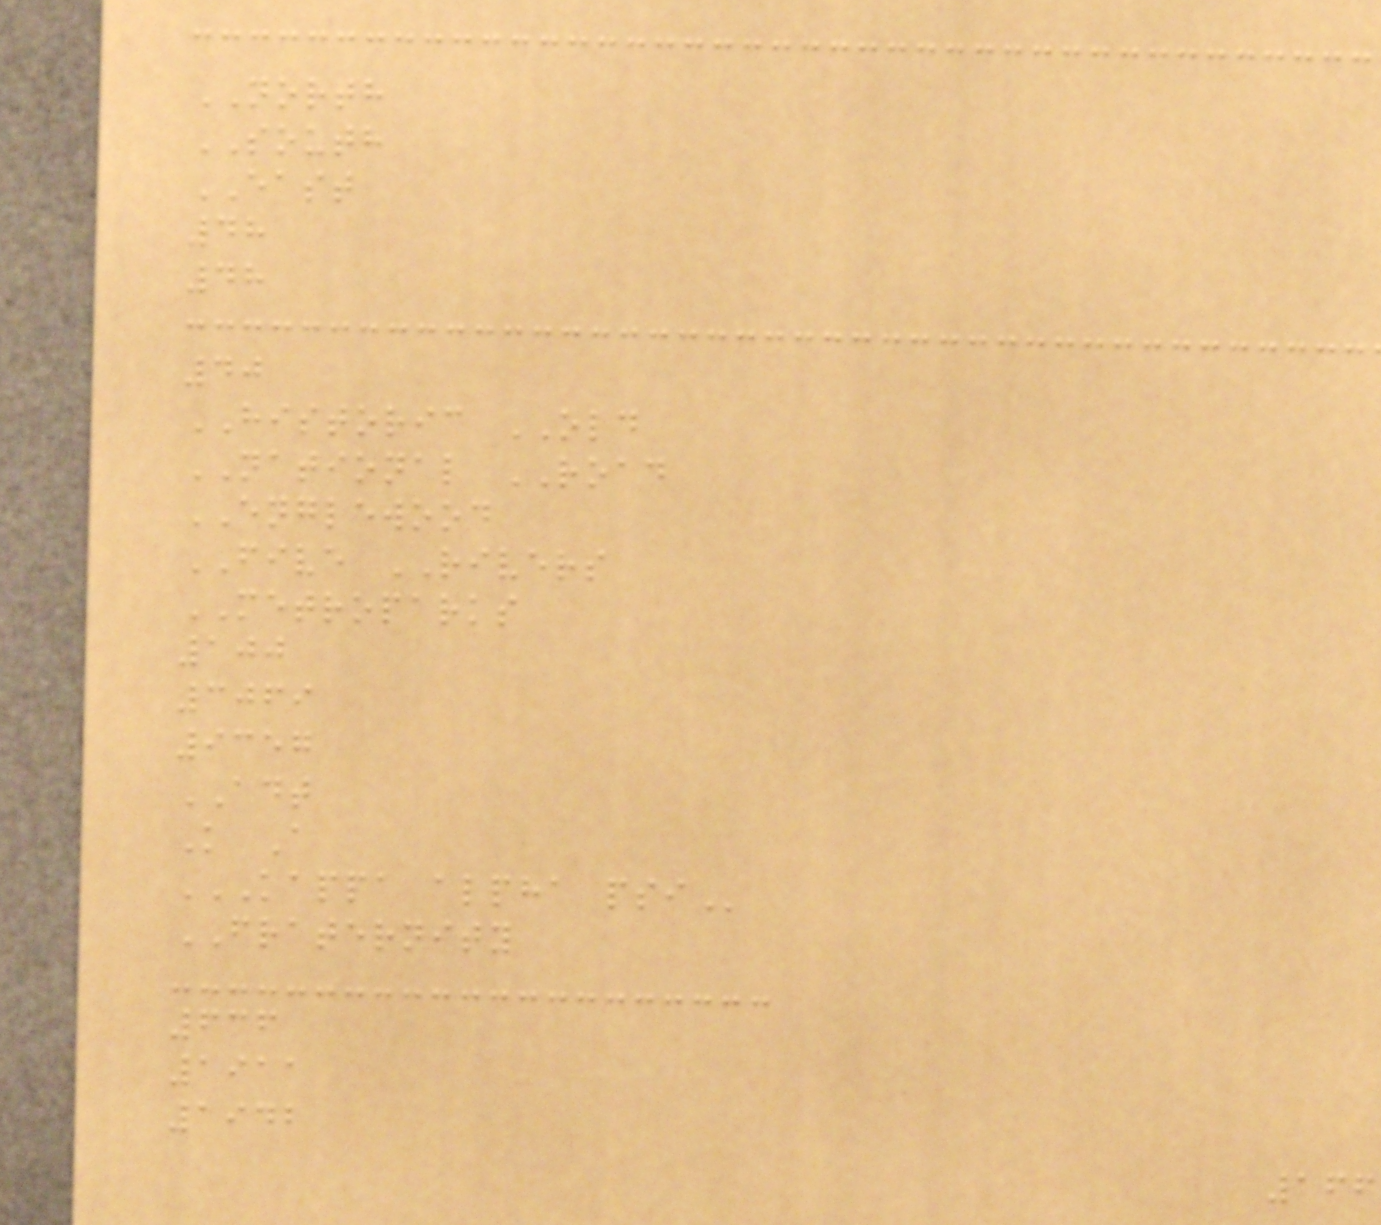NORTH
SOUTH
EAST
48
48
40
HISTORIC OLD
NATIONAL ROAD
ENGLEWOOD
FIVE RIVERS
METROPARKS
100
3069
9357
ADT
K A
KAPPA ALPHA PSI
FRATERNITY
636
1911
1942
166
